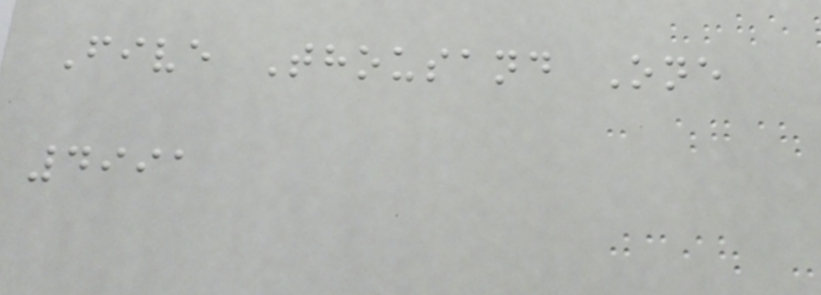Five Thousand One
4991
